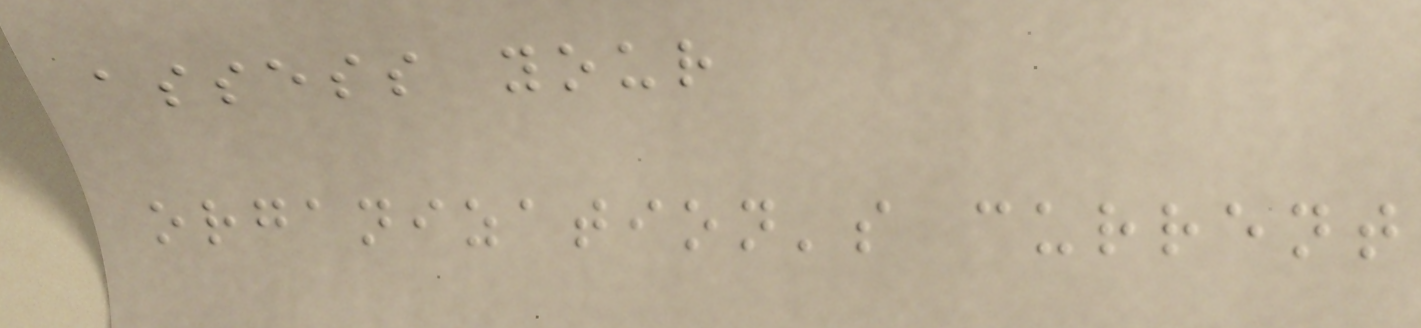assess your
organization's current
